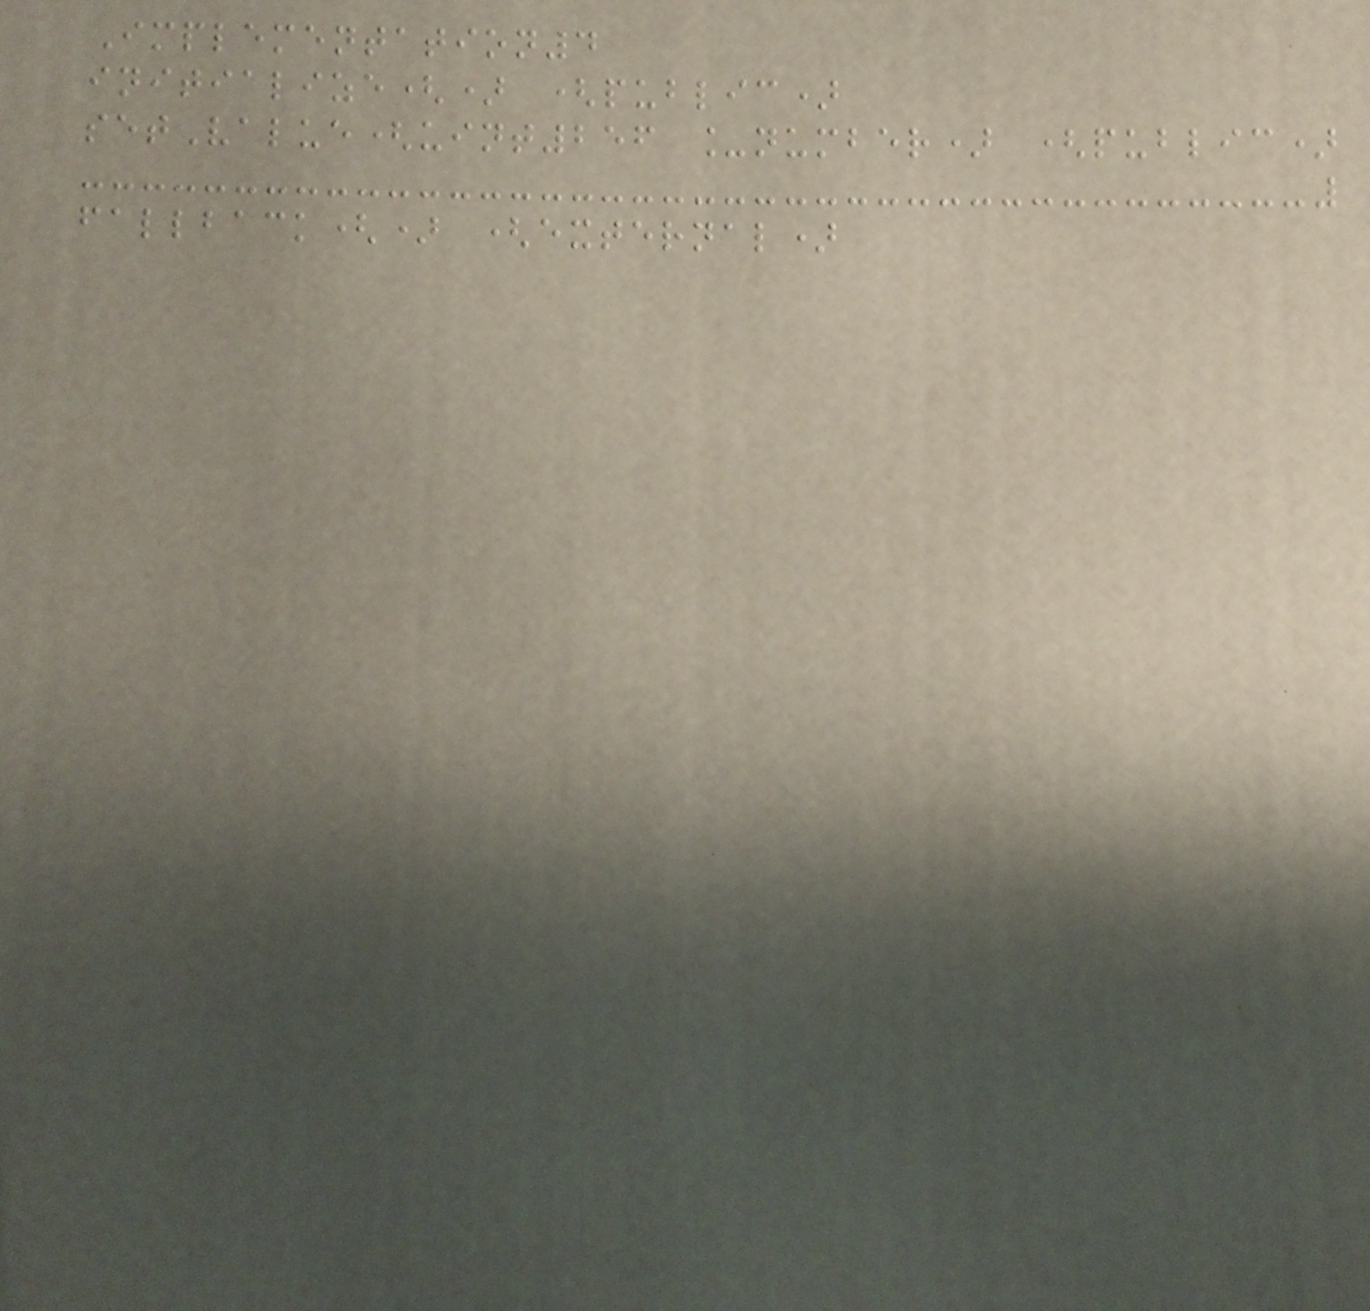Implementation4
initialize() (public)
setValue(uint256 _number) (public)
fallback() (external)
